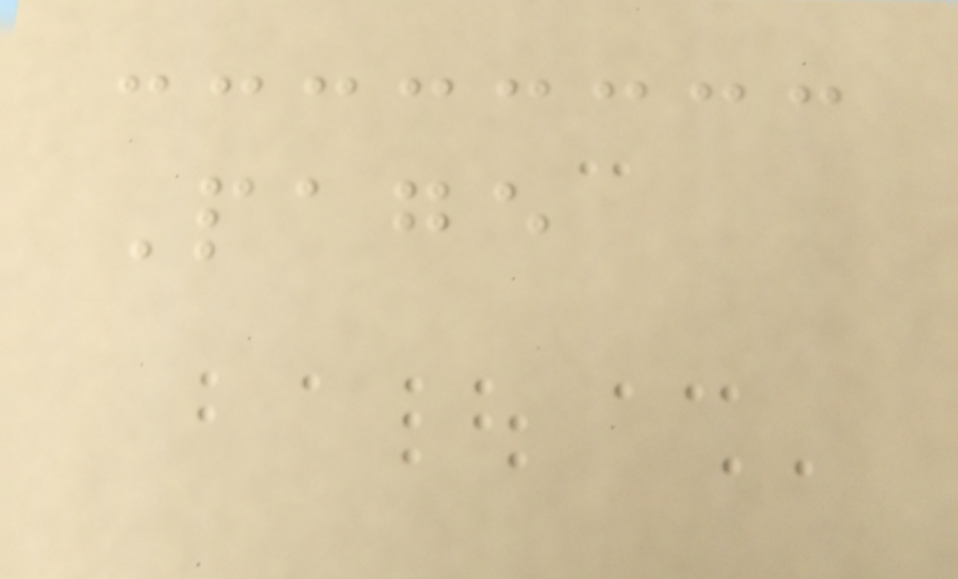Page
